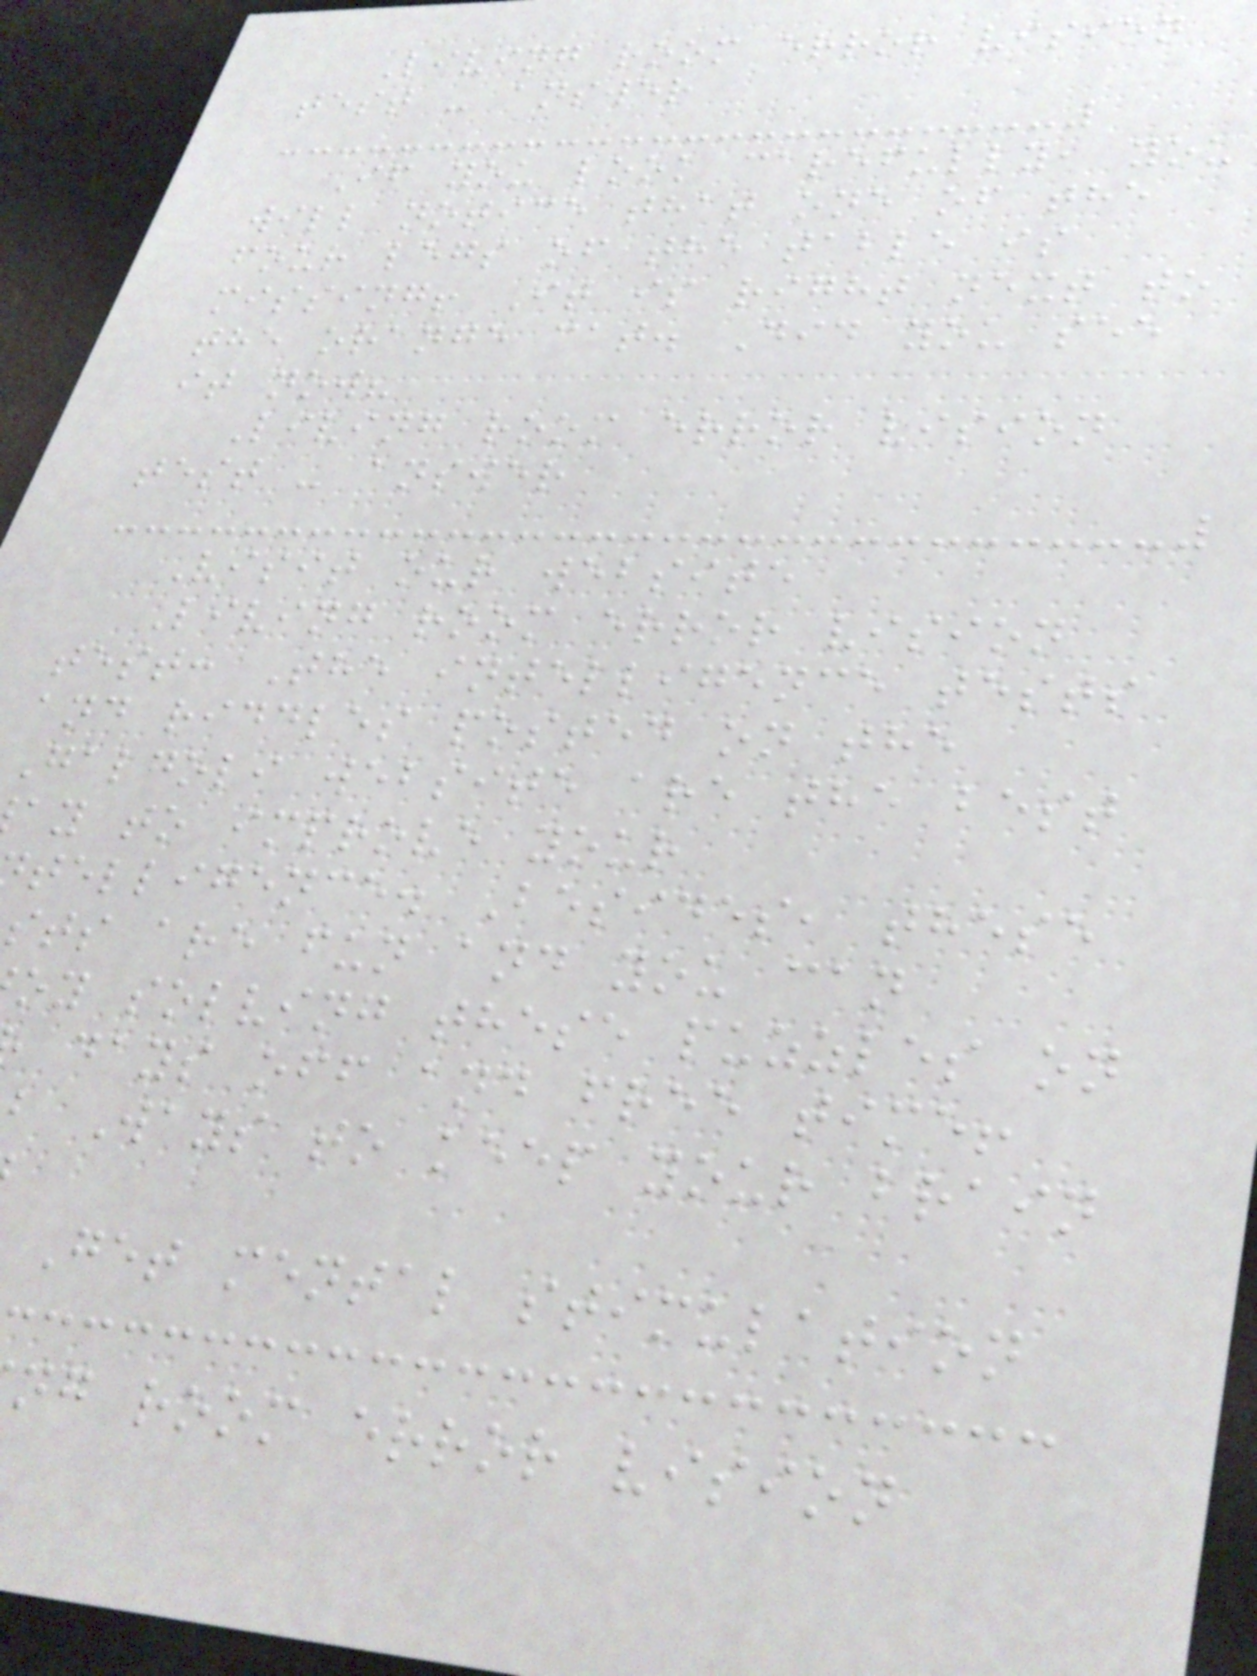Living room error vision
test - answer
If you look carefully, you
will notice that one of the
four legs of the table is
missing! It is right next to
the orange cat. Did you see
it now?
Living room error vision
test - answer
Visit our website
Living room error vision
test: The intelligence tests
and riddles posted on the
Galgoli website are the best
ay to improve your
telligence. Besides, these
sts are fun and you can
oy solving these puzzles on
days off and free time!
b Ways to keep your brain
Get mental stimulation
ng room error vision
